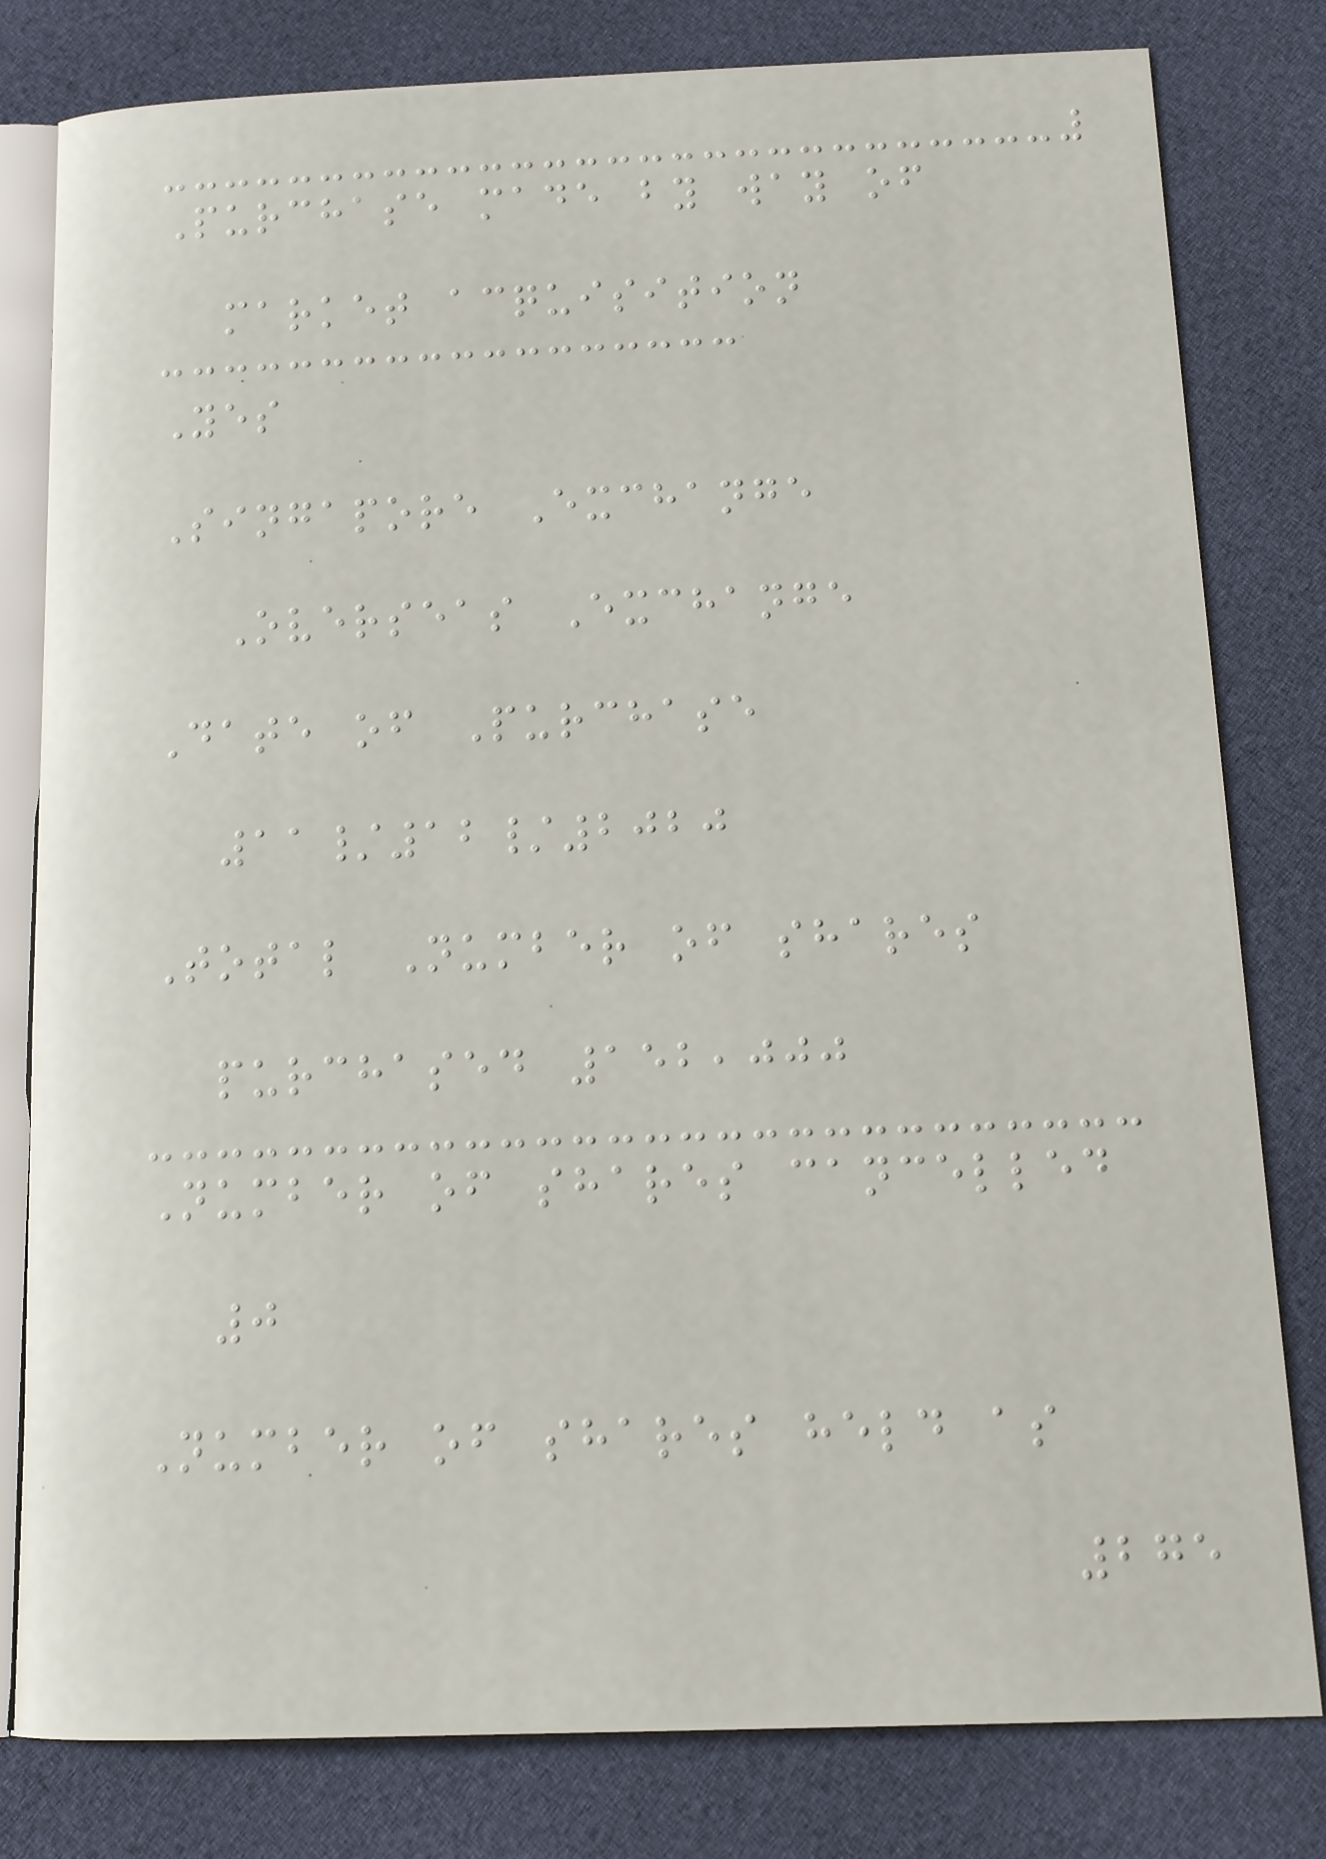Purchase made by way of
market acquisition
Yes
Singapore Exchange
Overseas Exchange
Date of Purchase
11/12/2020
Total Number of shares
purchased 152,000
Number of shares cancelled
0
Number of shares held as
275
